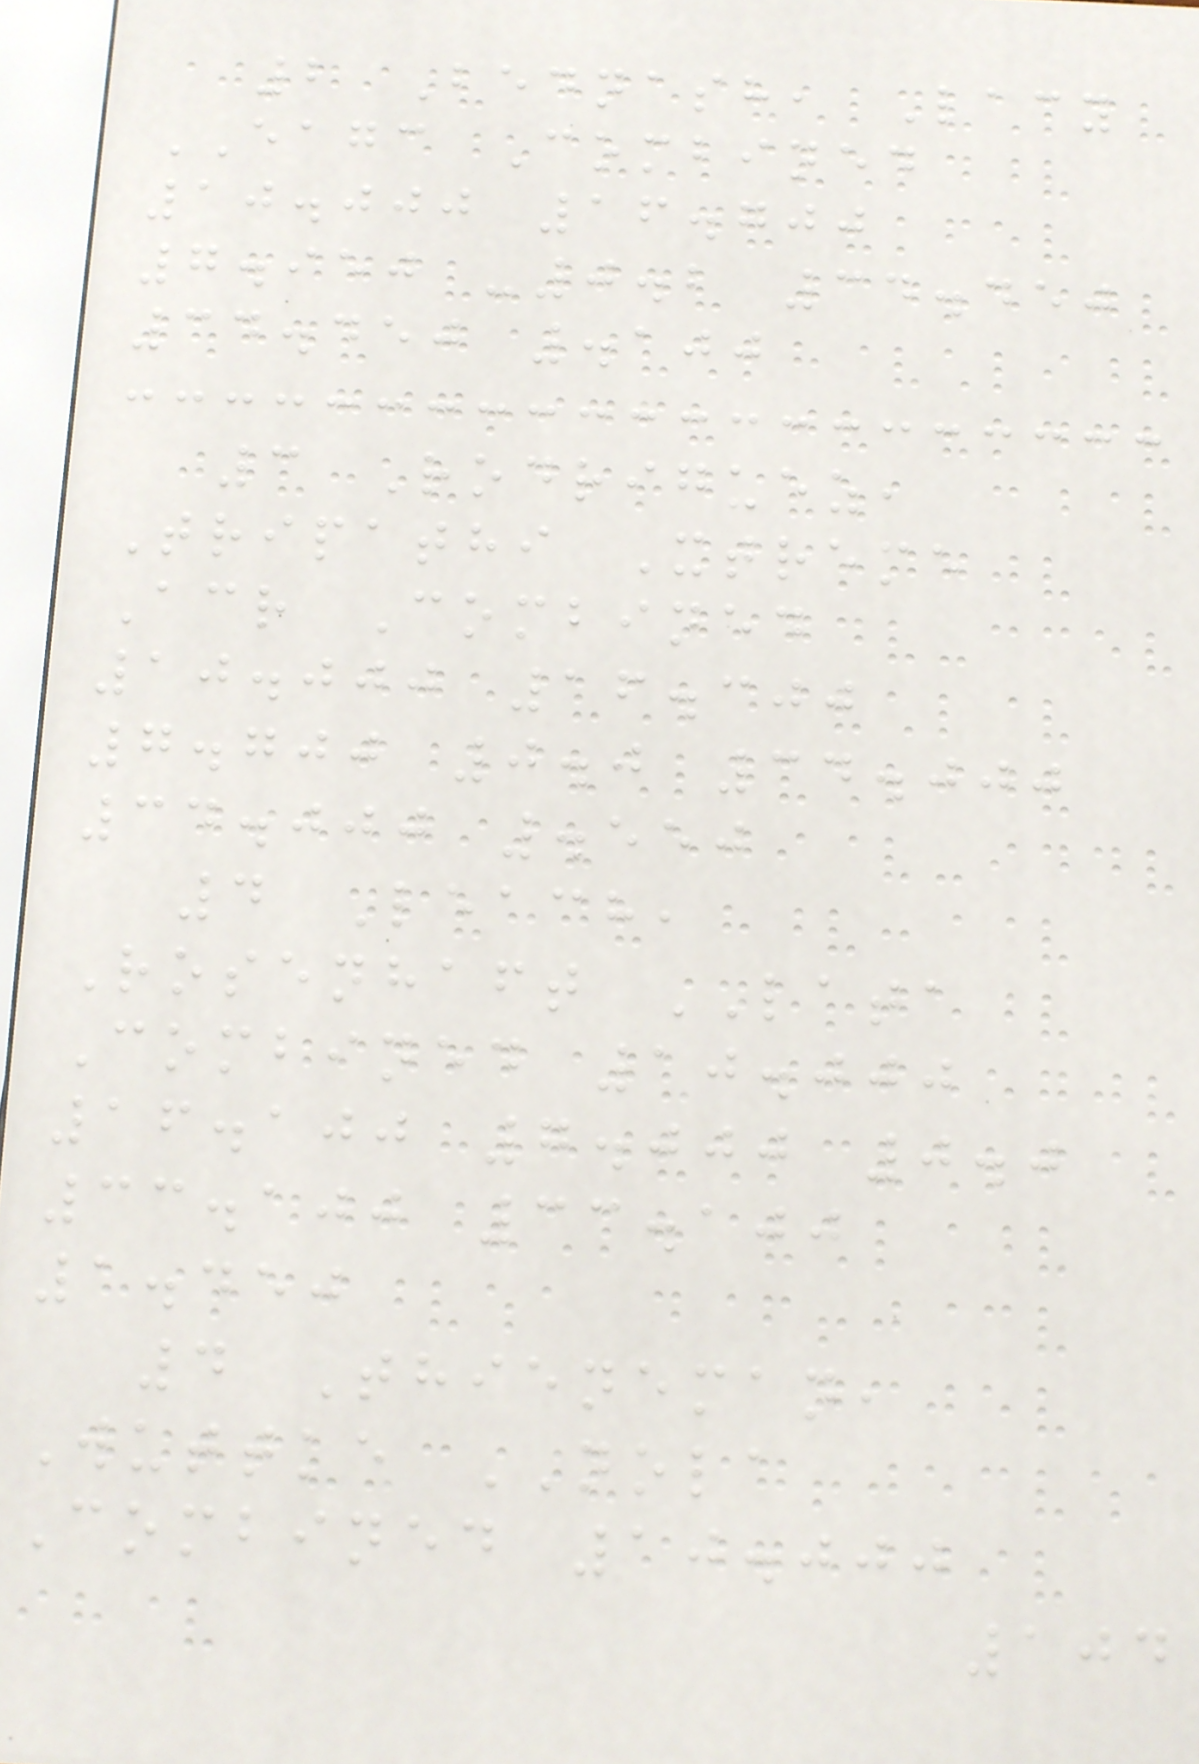2 Bednash, Lacy
EAGC Combined
10.000 16.700
7.950 -0.2 34.450
34.450 .100
3 Rodriguez,
Tripathi Xtreme
Acr Combined
10.000 16.300
7.700 0.0 34.000
34.000 .550
4 Leach,
Rosenhaft LATA
Combined 10.000
16.100 7.000 0.0
33.100 33.100
1.450
4 Thieneman,
Wuttke NOLA
Combined 10.000
104
